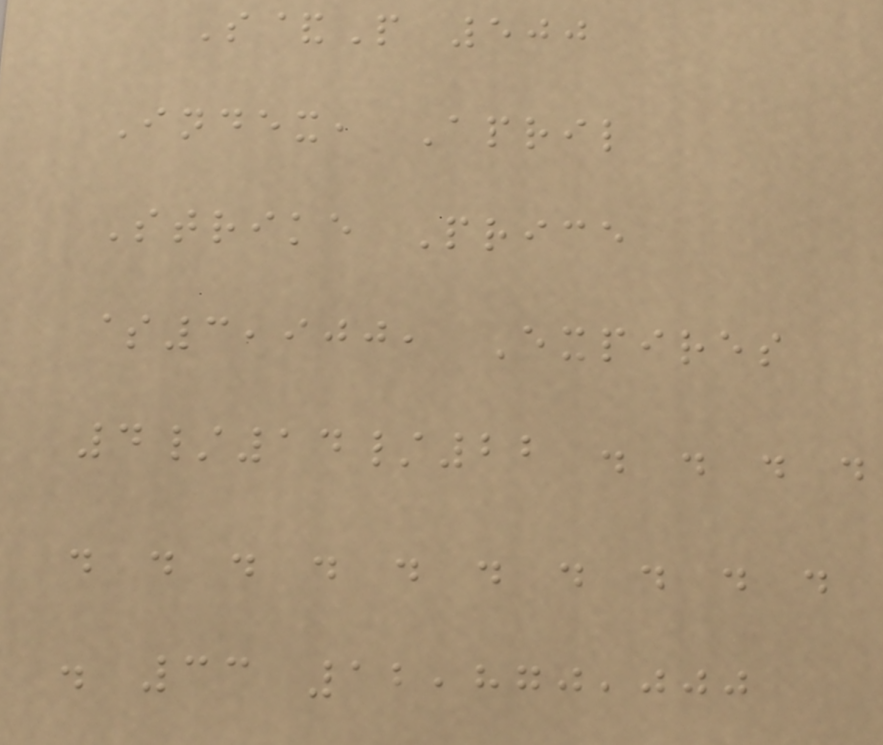S&P 500
Index, April
Strike Price
$3,900, Expires
4/14/22 . . . .
. . . . . . . . . .
. 33 12,870,000
